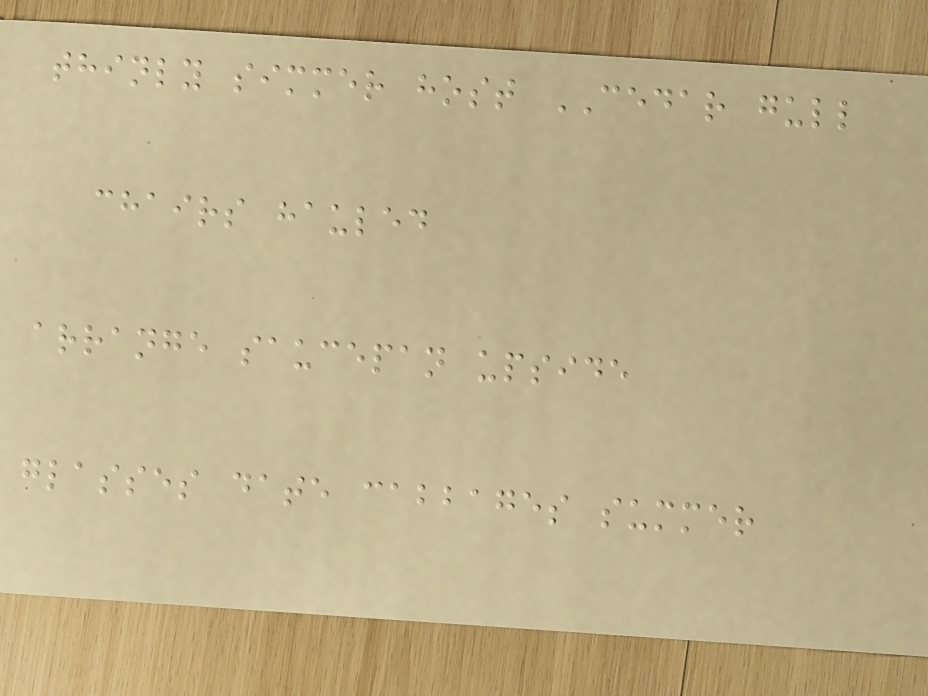thinly simmer host CEDAR gull
chairs hauled
arrange saucepan upside
glasses date cabbages summer
